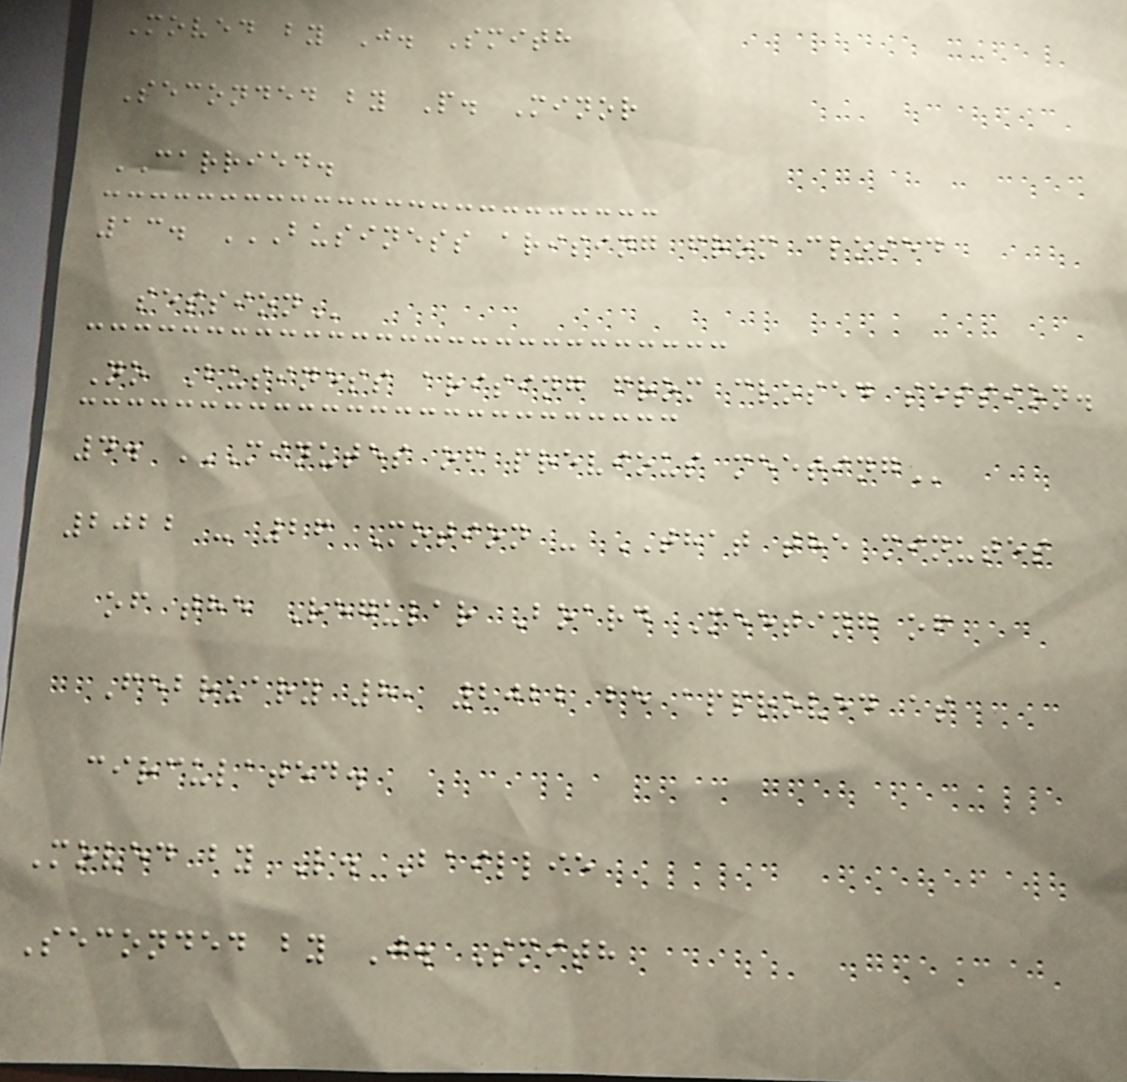Moved by J. Smith
Seconded by P. Minor
CARRIED.
13. BUSINESS ARISING FROM CLOSED
SESSION
No Business arising from closed session.
4. MINUTES OF PREVIOUS MEETING
2022 - 26 Motion - THAT the minutes
of the Regular Board Meeting of
February 8, 2022 be approved as
circulated.
Moved by L. Baillie
Seconded by J. Smith
